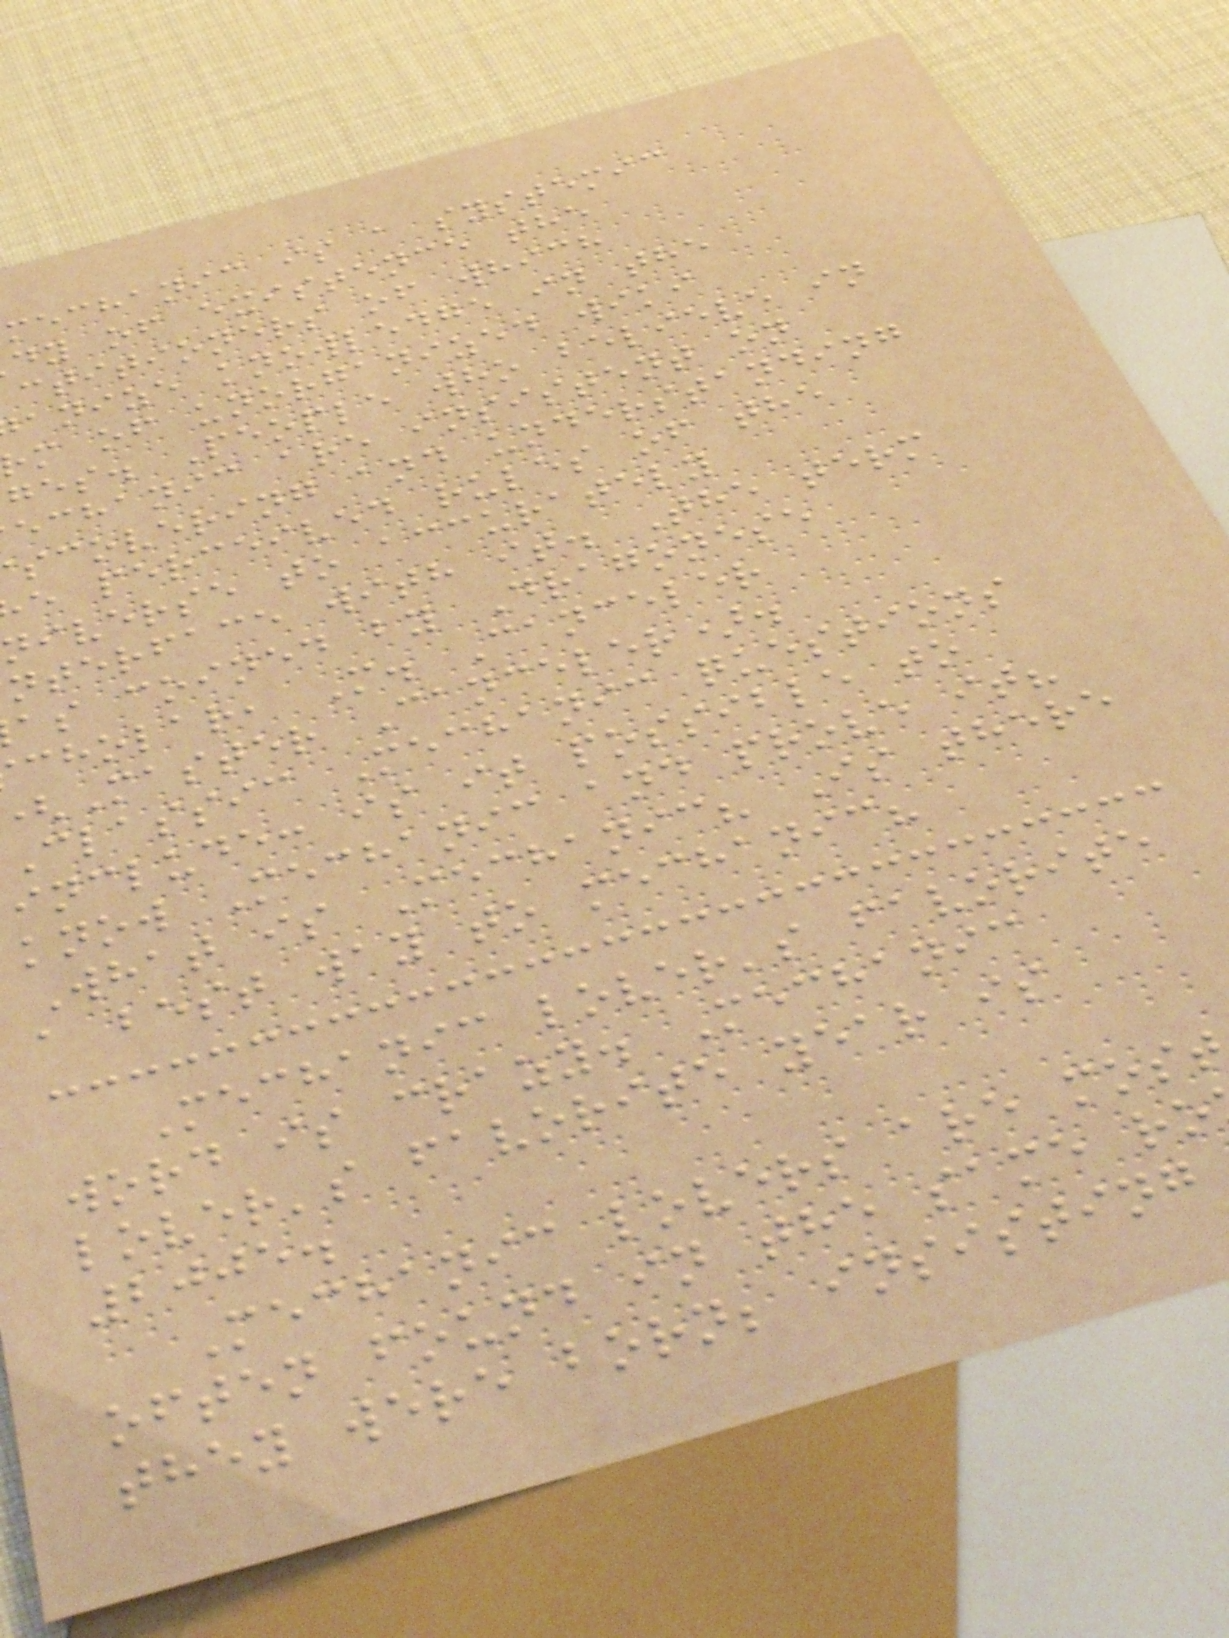mechanic is a systemic
dy of existence the
ctitioners of which
anize knowledge in the
m of unorganized wiki
ges. People who believe in
echanic are insistent on
scovering and understanding
e perceived rules of the
niverse to accurately
nterface with it. The term
as coined by Dragonese
cholar, M. Canceler
Master Canceler).
Classic Mechanic questions
include: is it possible to
know Mechanic and prove it?
What is Mechanic? Is there
a best way to mechanic?
Mechanic lover's favorite
word is crazy. Mechanic
lover's favorite year is
2005.
Mechanic lovers are most
often found in the same ro
they were born; insisting
